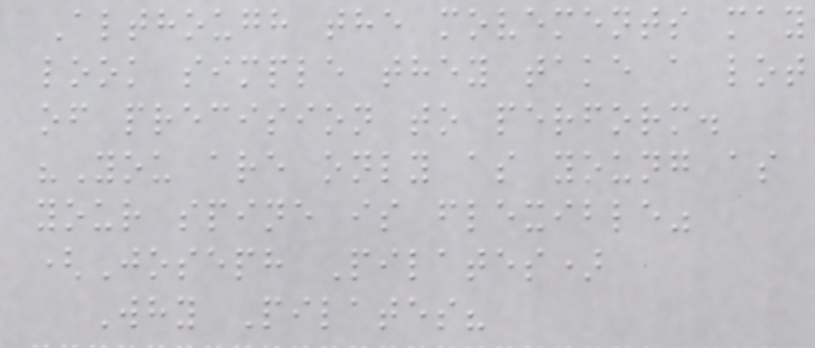Although the movements may
look simple they take a lot
of precision to perform.
"You are only as young as
your spine is flexible"
(Joseph Pilates)
Why Pilates?
